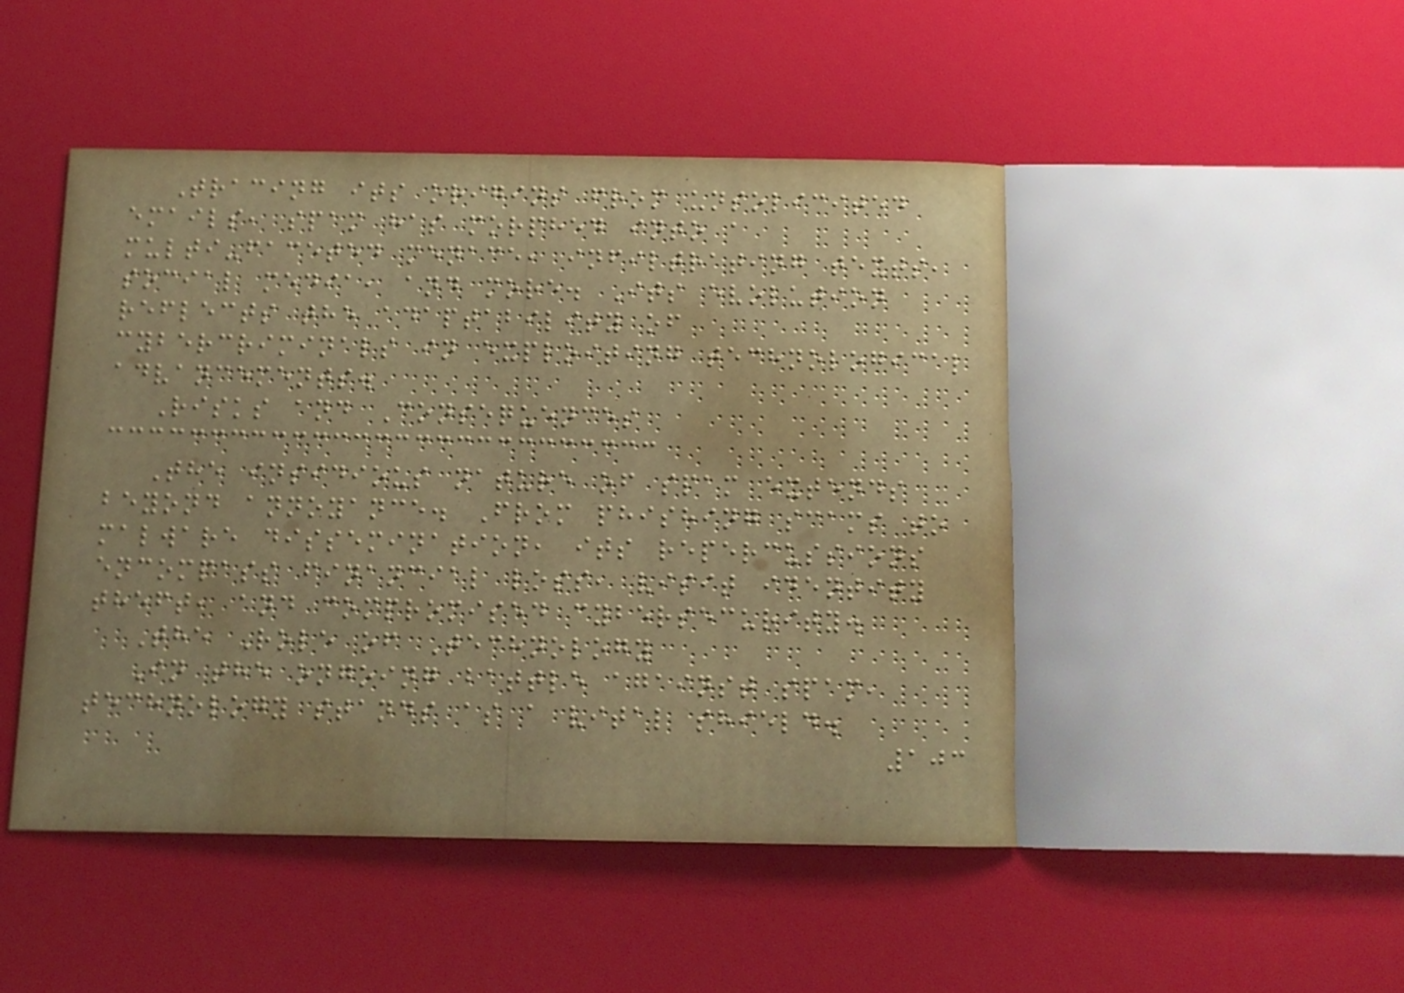Tracing its origins from unsolicited
emails, spam has morphed into a
multi-faceted menace, infiltrating texts,
social media, and more. Its evolution
reflects the adaptability of
cybercriminals in exploiting technological
advancements.
Risks and Consequences
The insidious nature of spam extends
beyond annoyance. From phishing scams to
malware dissemination, its repercussions
encompass financial loss, visit identity
theft, and compromised cybersecurity.
The Role of Technology
In the ongoing battle against spam,
technology stands as a vital shield.
103
